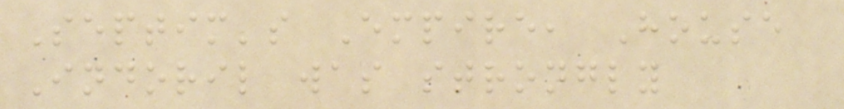Septim's Empire, House
Indoril was strongly
